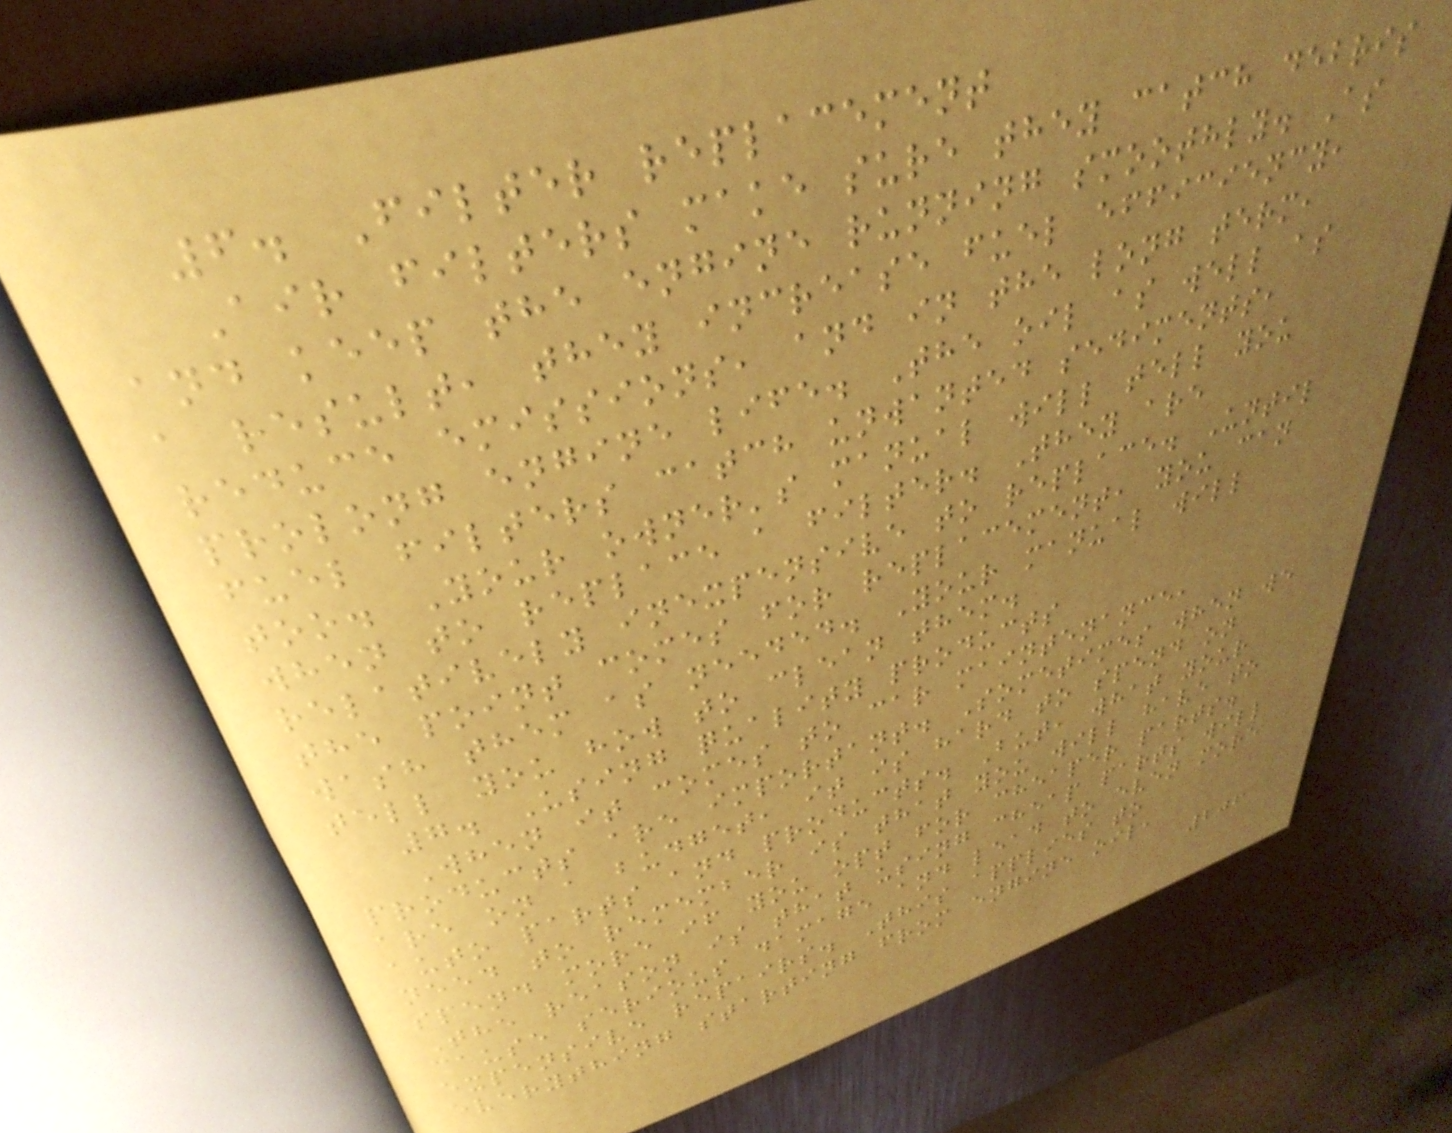6. Filter replacement
Air filters make sure they catch debris
and keep the engine running smoothly. As
a result, they increase fuel efficiency,
reduce emissions, and in the long term,
prolong engine life. The oil as well as
fuel filters catch unwanted sediments,
too. Your owner's manual will tell you
when to replace a filter. They are
relatively inexpensive to replace. Until
the point comes for replacement, you can
wash them as needed. Your manual will
tell you how to clean them.
7. Using quality products
When it comes to car maintenance,
products are important. Sometimes when we
are on a budget, it is hard to spend on
auto parts and products. But, what your
need to remember is that you will have to
spend more if you opt for cheaper parts.
The reason is that using cheap parts will
cause serious damage and lead to even more
expensive repairs. This applies to
everything starting from engine oil,
206
